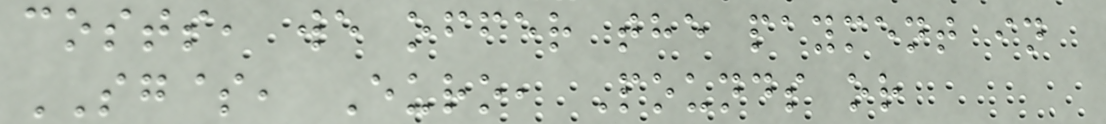costs, we offer the payment in
SG$, Euro, Pounds or
